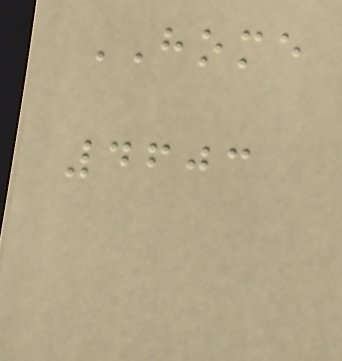HOME
4603
